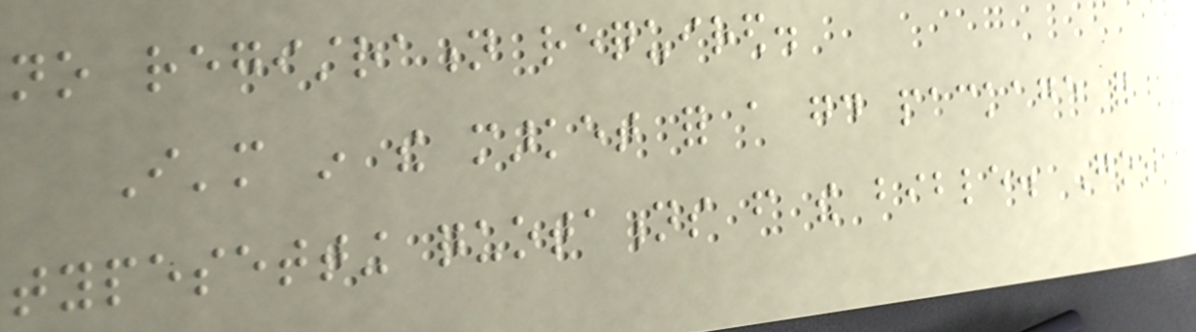no registration required.
I'm in the market for a good package for
typesetting quotations from the bible. Got
